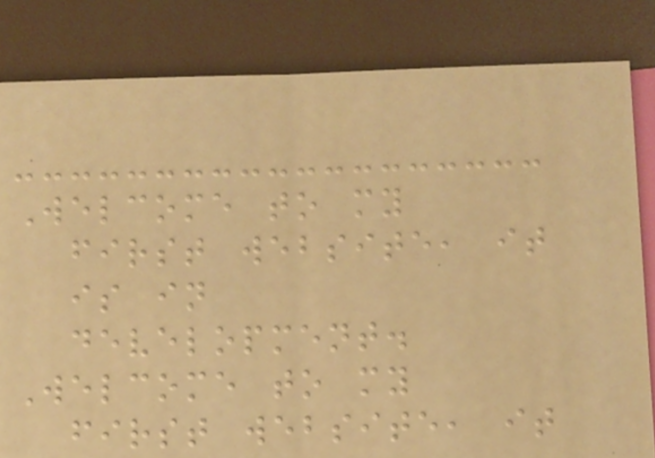Welcome to my
first website, it
is in
development.
Welcome to my
first website, it
